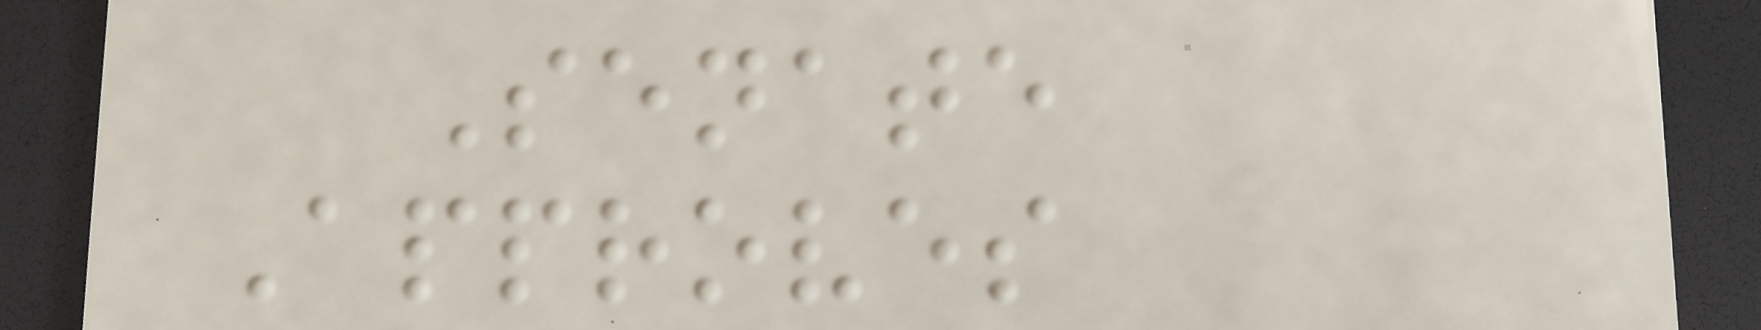Senate
Approves
